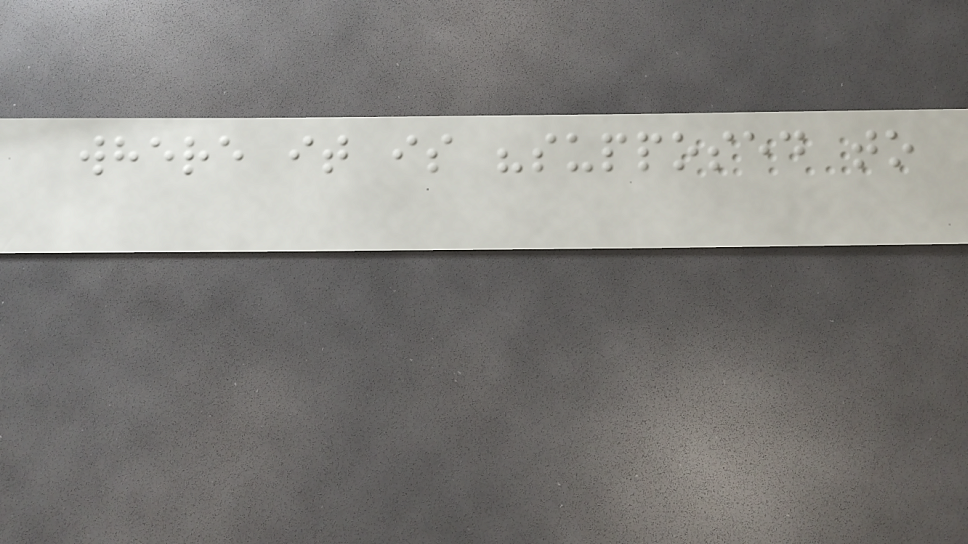where it is "supposed to
